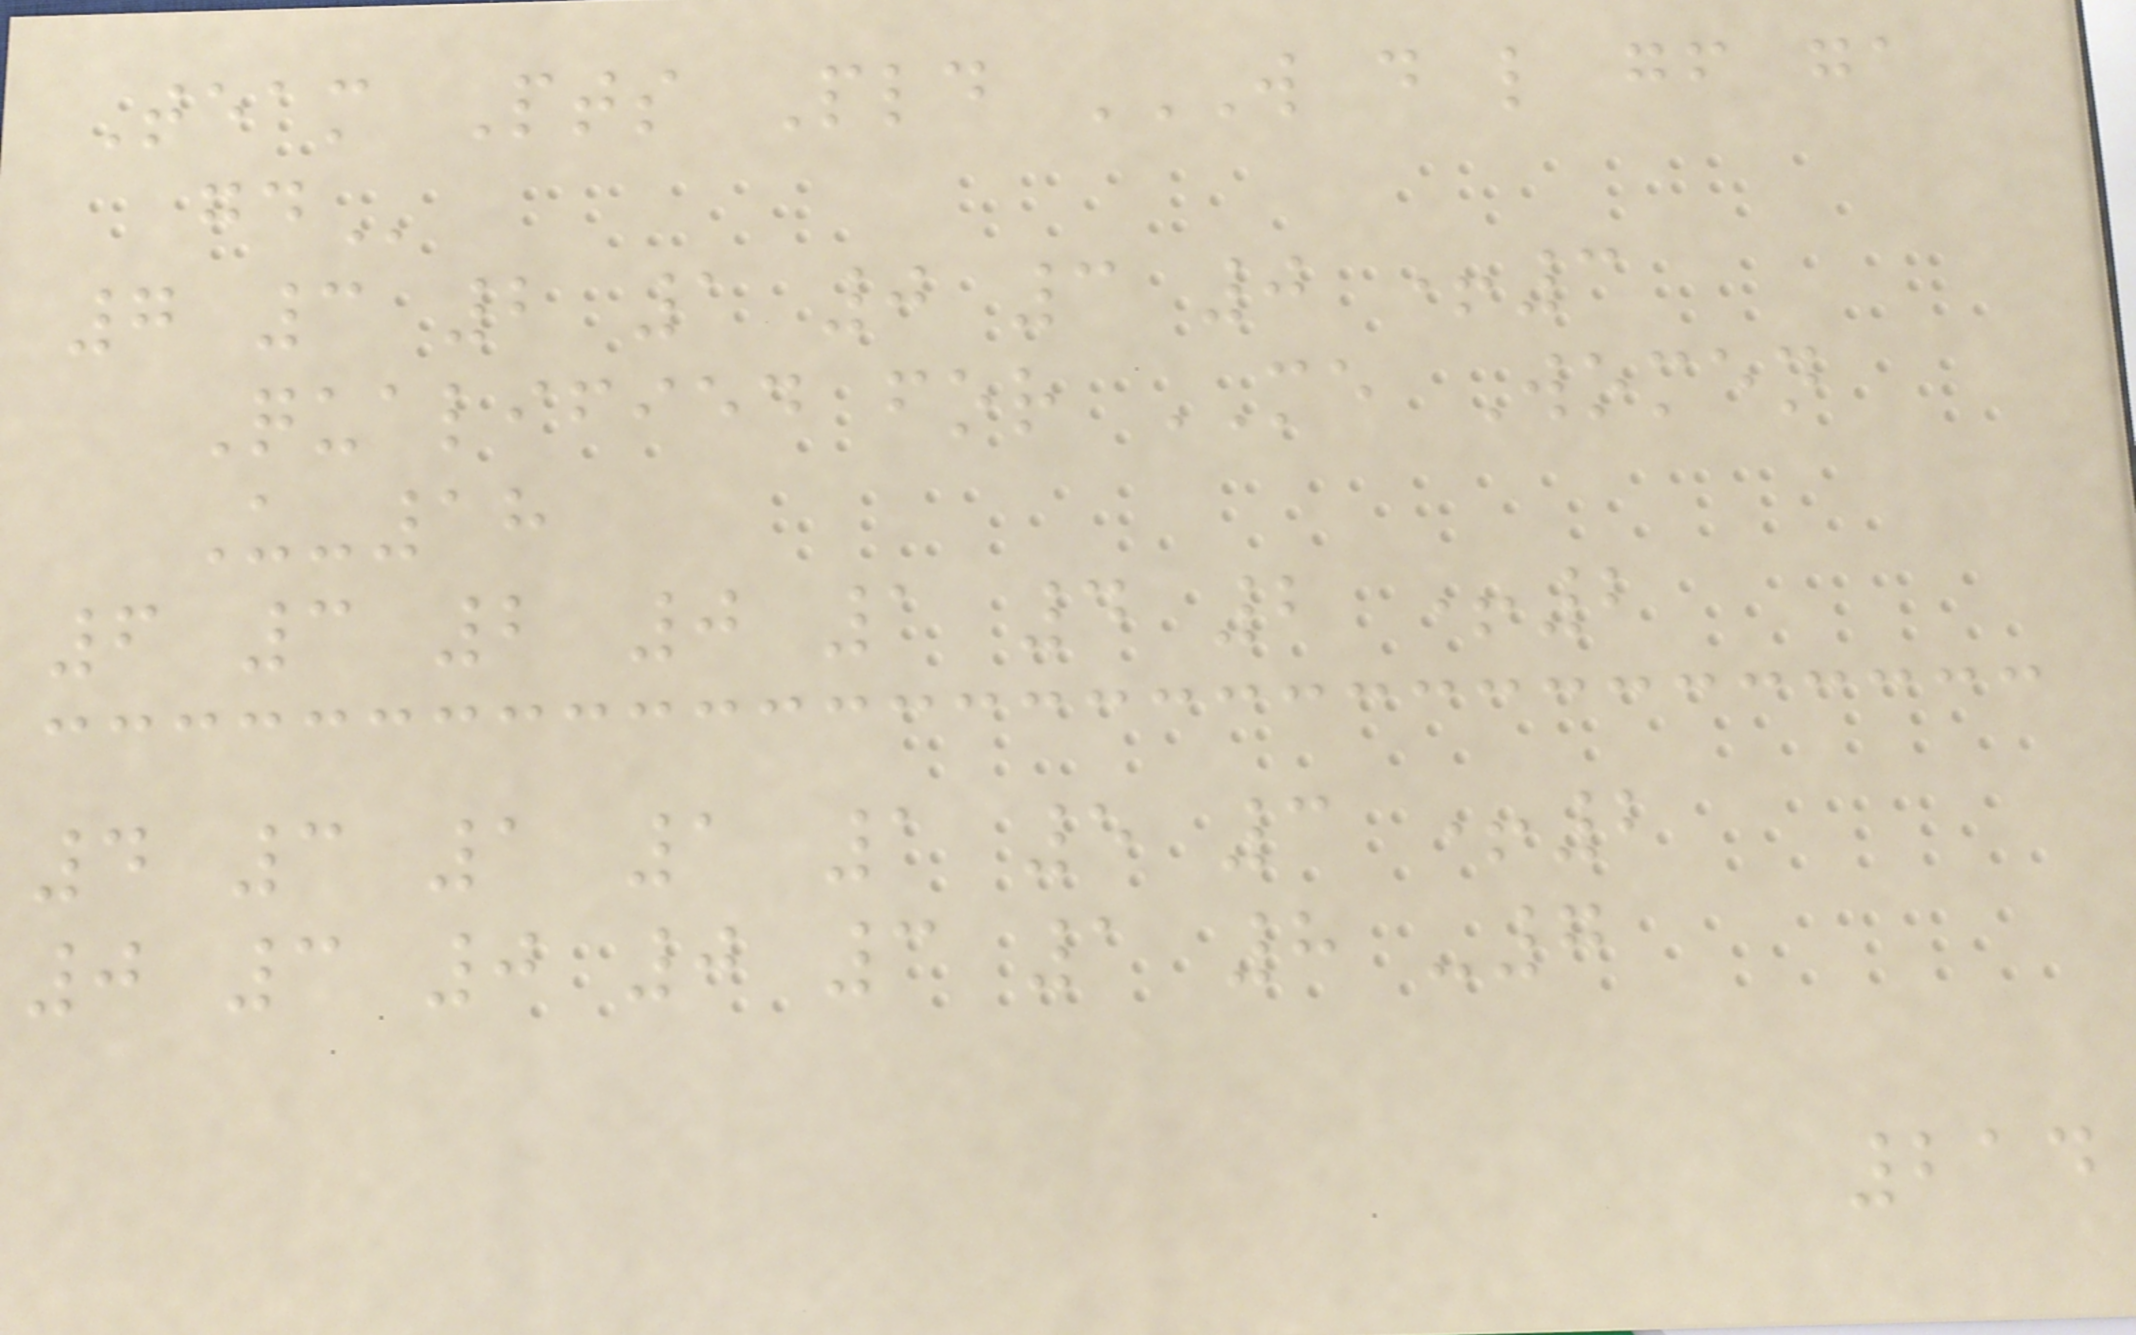Team Pts Pld W D L GF GA
GD
7 3 2 1 0 3 0 +3
Qualified for ME Women
U-18
6 3 2 0 1 4 2 +2
4 3 1 1 1 5 3 +2
0 3 0 0 3 1 8 -7
214
